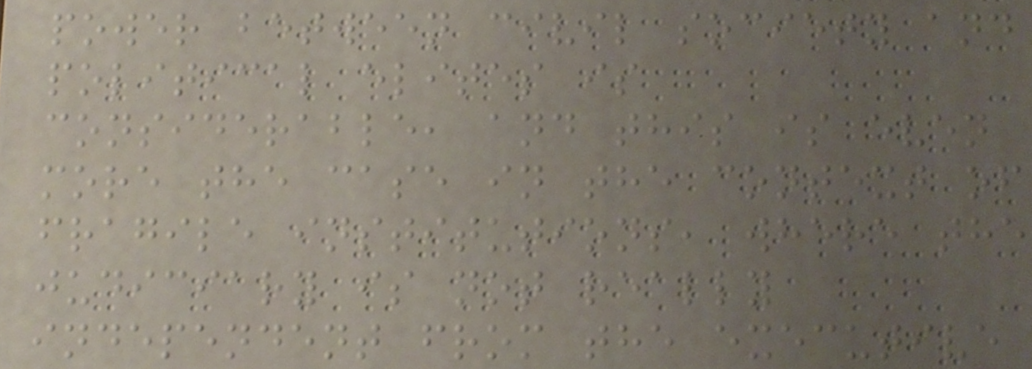power between civil society and
political elites is
considerable, and this is even
more the case in the context of
fragile institutions, where the
judiciary is not really
independent from the executive
